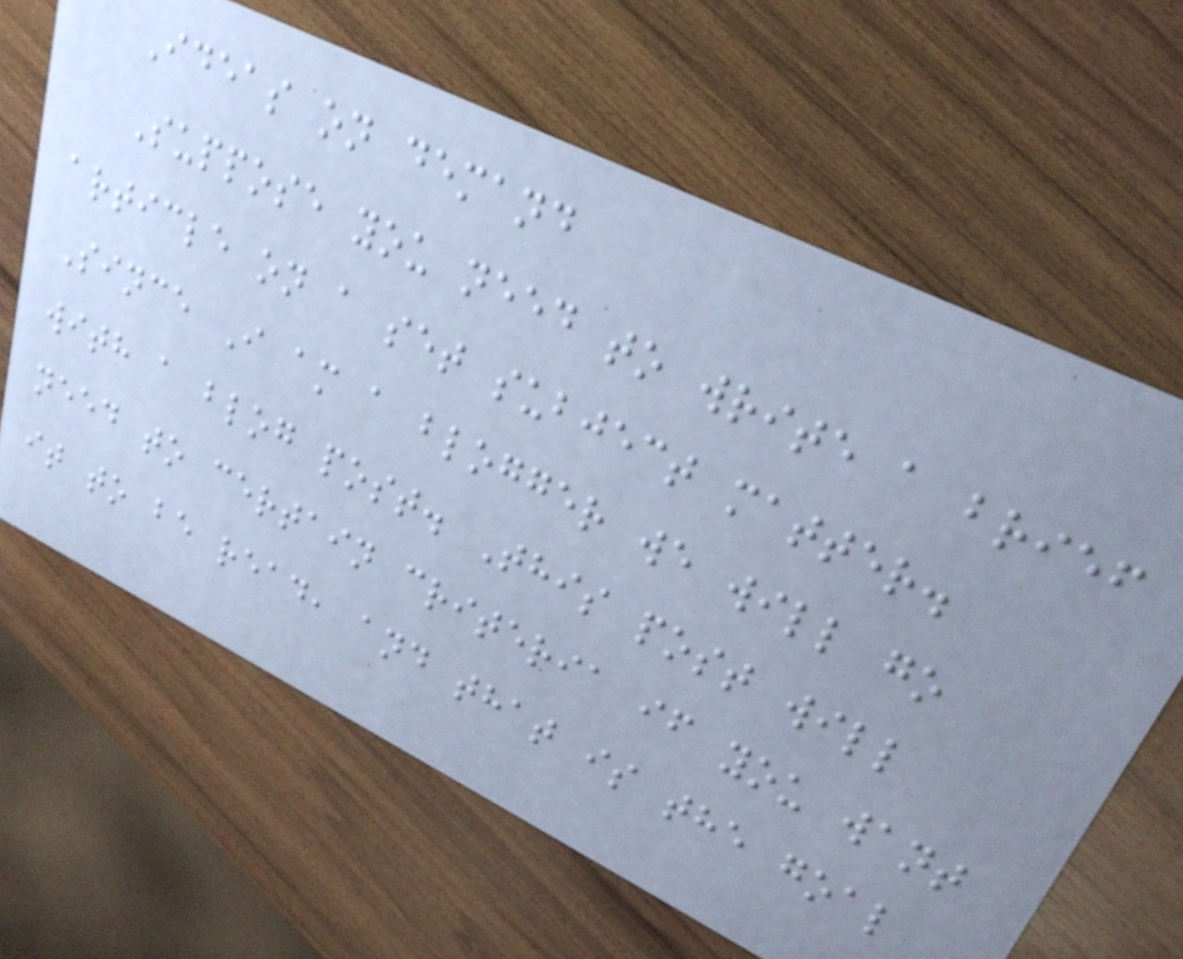Ideas on demand
Suppose you need to write a brief
article on a set subject matter.
Since I am a blogger we will go
with a blog post. This post will
need to certain criteria if you want
it to be read, and that is the goal
